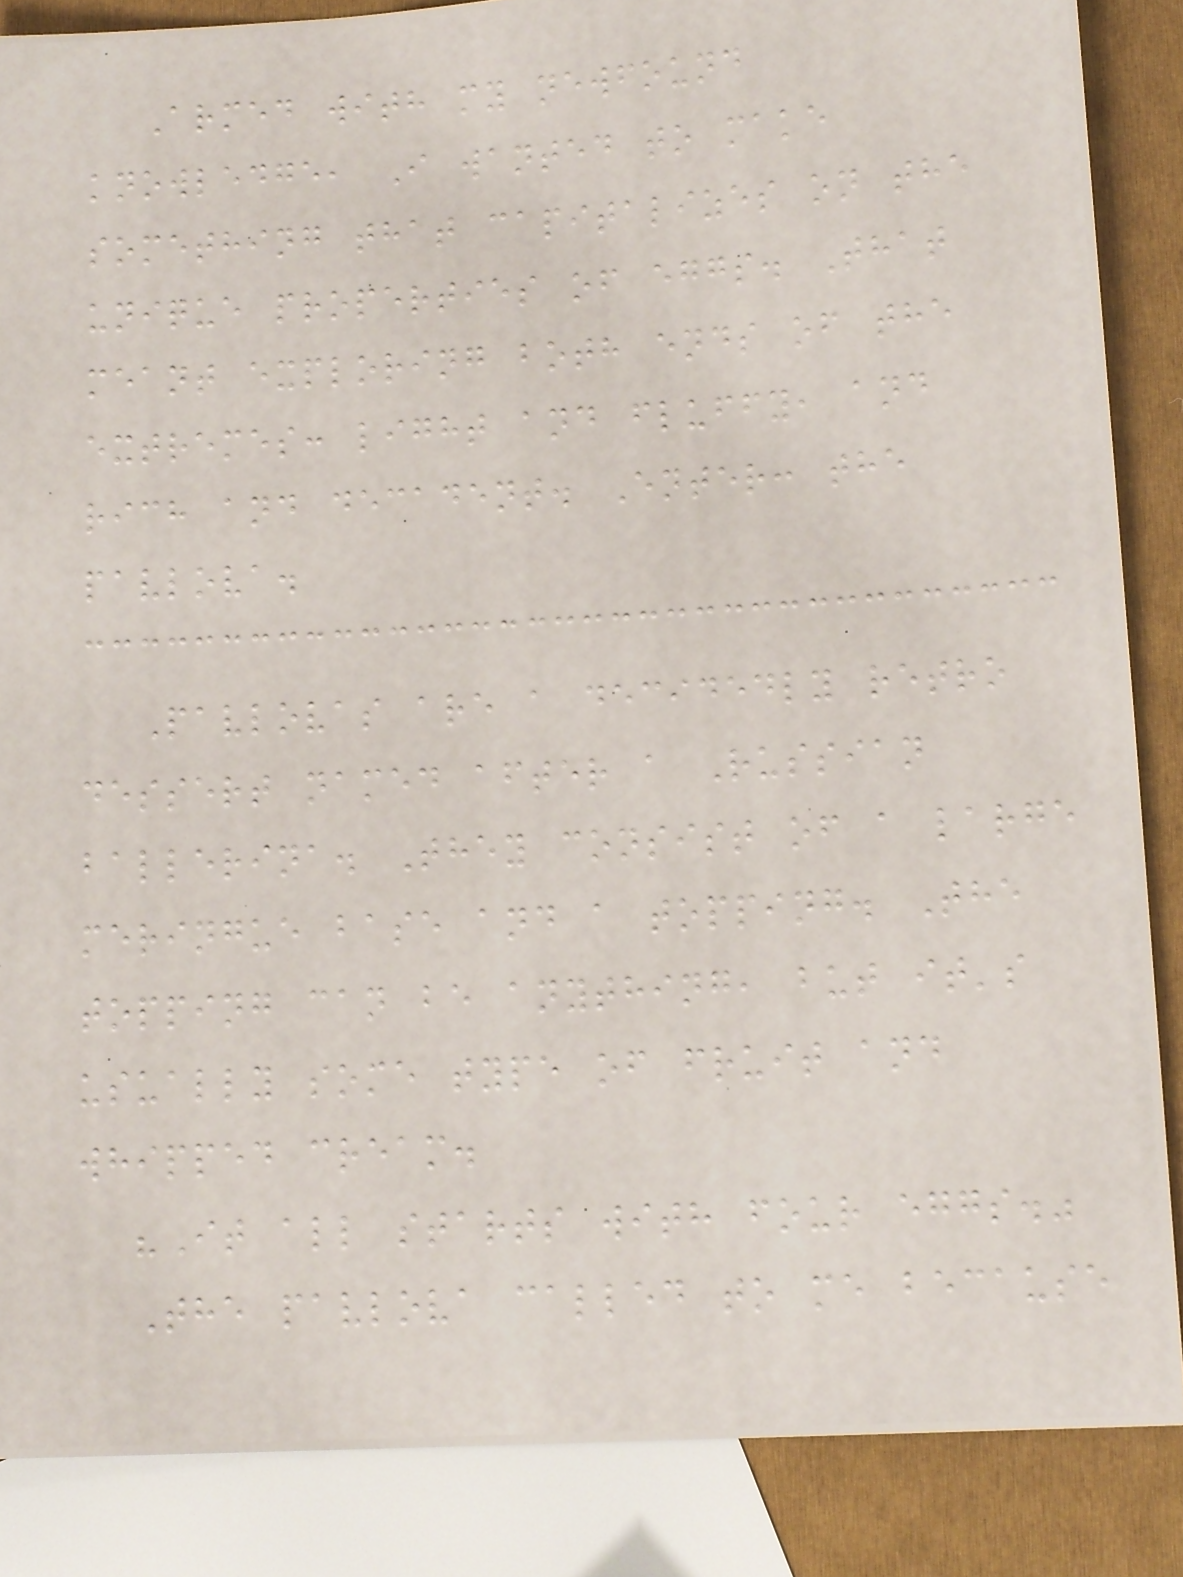Armed with my newfound
knowledge, I wanted to make
something that capitalizes on the
unique properties of eggs. That
meant exploring both ends of the
extremes: light and fluffy, and
rich and decadent. Enter: the
pavlova.
Pavlovas are a decidedly retro
dessert named after a Russian
ballerina. They consist of a large
meringue base and a topping. The
topping can be anything, but it's
usually some type of fruit and
whipped cream.
"It all starts with four eggs."
The pavlova called to me because
